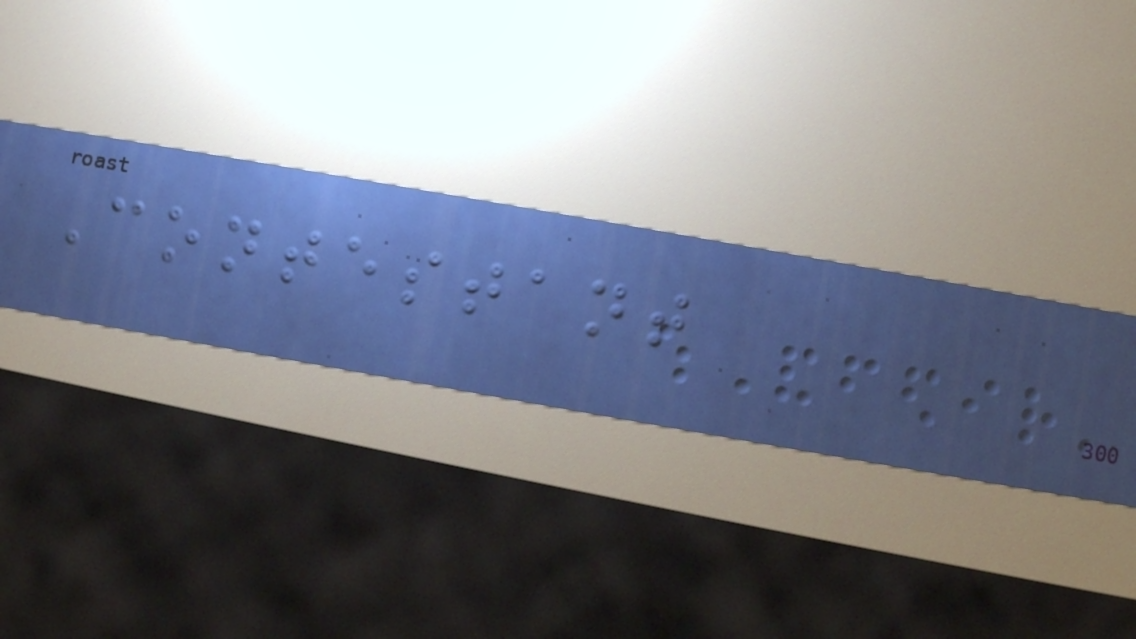Contestant
